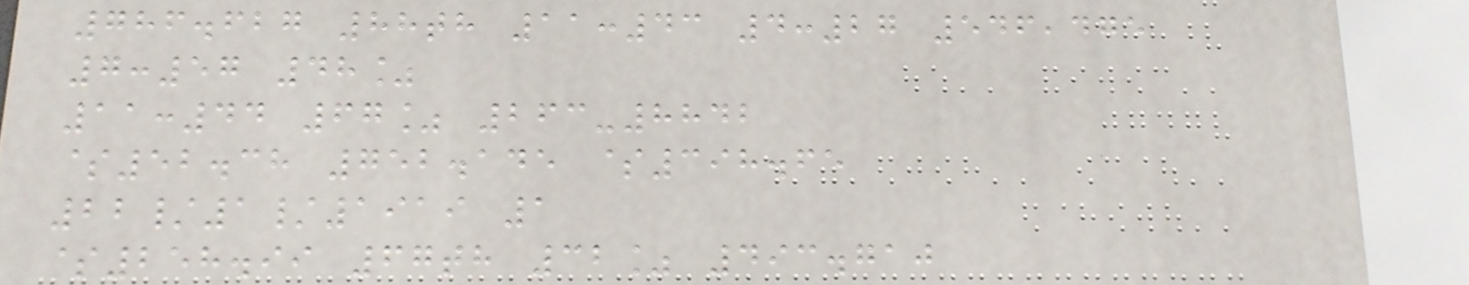786.627 88th 11:43 4:27 546,475
7:57 48%
11:44 67% 263-8842
$52.38 752.145 $398.65
22/1/1919 1
$258.99 67th 32% 493.710
